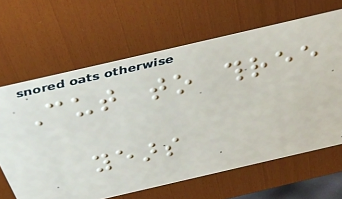Cut to three
years
